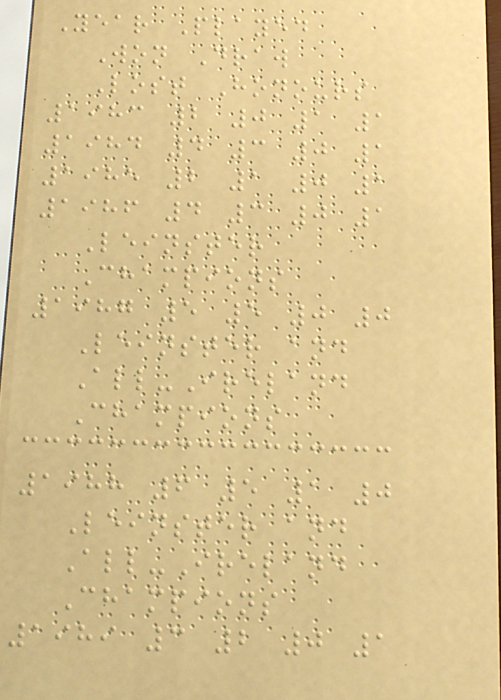Year Played
Won Draw
Lost Honours
1983 2 0 1 1
1984 4 3 0 1
1985 2 1 0 1
1986 4 3 0 1
Leinster
Champions
1987 5 5 0 0
Leinster and
All-Ireland
Champions
1988 6 5 1 0
Leinster and
All-Ireland
Champions
1989 3 2 0 1
